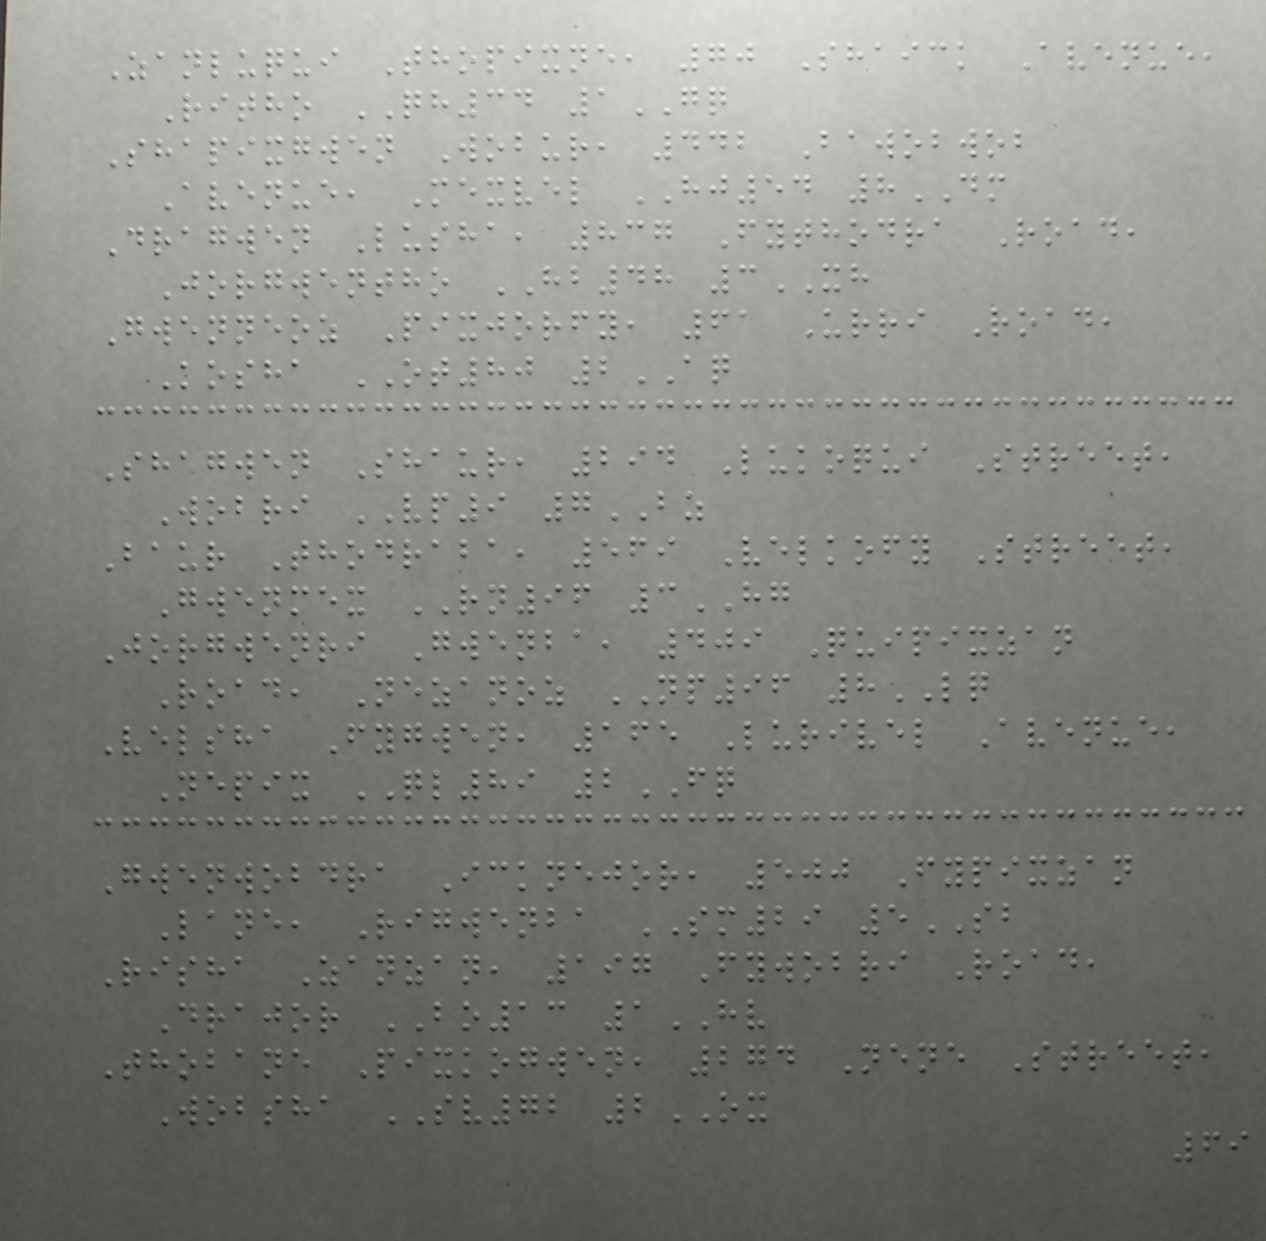Zanluqui Thopixne, 70 Shaick Avenue,
Ritho QH34 1GQ
Shapixgwen Wobur, 442 Bawobwob
Avenue, Mexvel HJ54 8DM
Dragwen Lusha, 837 Fythodra Road,
Jorgwentho HB48 3XH
Gwenneoz Pixjorfy, 61 Urri Road,
Kosha OT80 2AQ
Shagwen Shaur, 294 Lukoqui Street,
Wobri VP9 7BZ
Baur Thodraba, 569 Velkofy Street,
Gwenmex RN96 3HG
Jorgwenri Gwenba, 409 Quipixzan
Road, Nezanoz NP96 8LQ
Velsha Fygwen, 165 Lurivel Avenue,
Nepix QL89 2FQ
Gwenwobdra Icknejor, 500 Fypixzan
Lane, Rigwenba SM29 5SB
Risha Zanzan, 197 Fywobri Road,
Drajor BO13 1HV
Thobane Pixkogwen, 274 Nene Street,
Wobsha SV72 2OX
69
